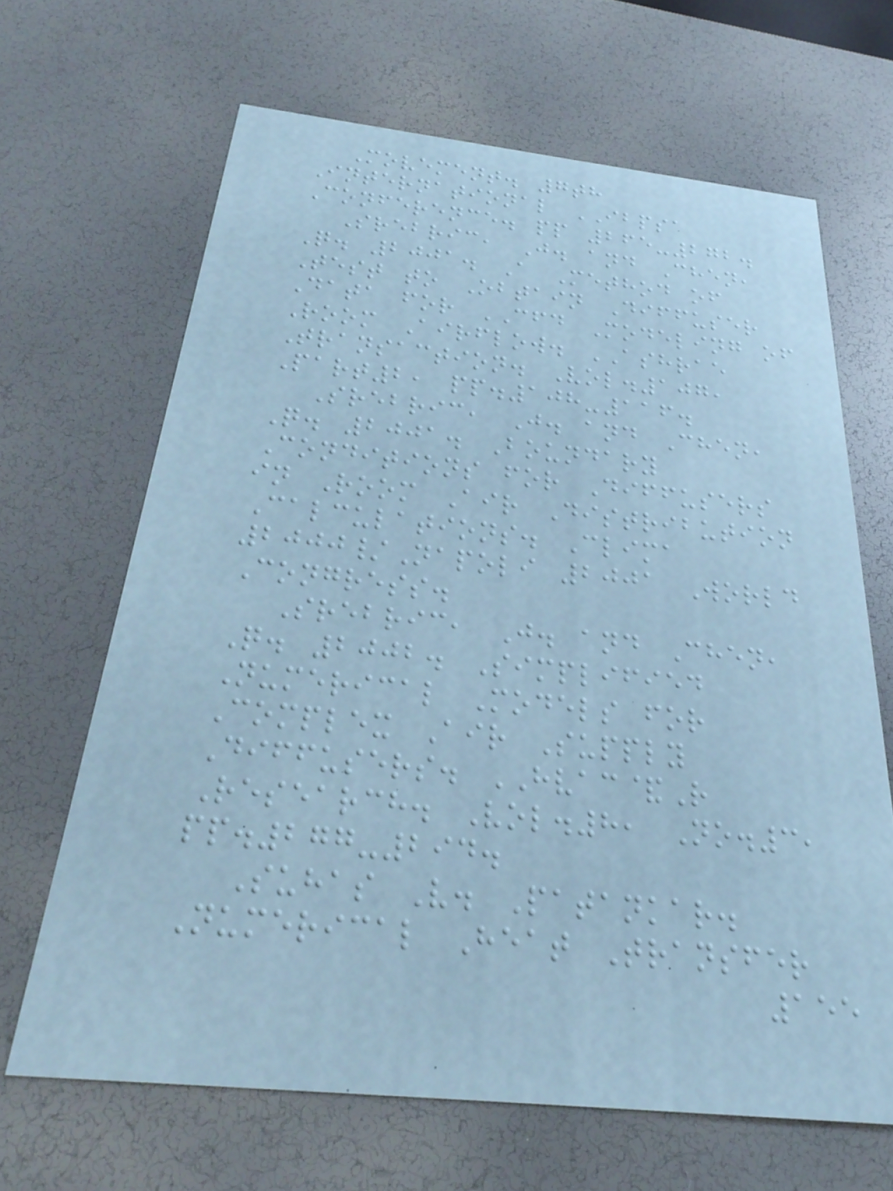Movement. 7th
International IBPSA
Conference. pp 265-272.
Srebric, J. and Chen,
Q. 2001. A Method of
Test to Obtain Diffuser
Data for CFD Modeling of
Room Airflow. ASHRAE
Transaction. Vol.107,
Part2, pp.108-116.
Srebric, J. and Chen,
Q. 2001. Boundary
Conditions for Diffusers
in Room Air Distribution
Calculations. Clima
2000/Napoli 2001 World
Congress.
Srebric, J. and Chen,
Q. 2002. Simplified
Numerical Models for
Complex Air Supply
Diffusers. HVAC&R
Research. Vol.8, No.3,
pp.277-294.
Suhas V. Patankar.
Numerical Heat Transfer
155
